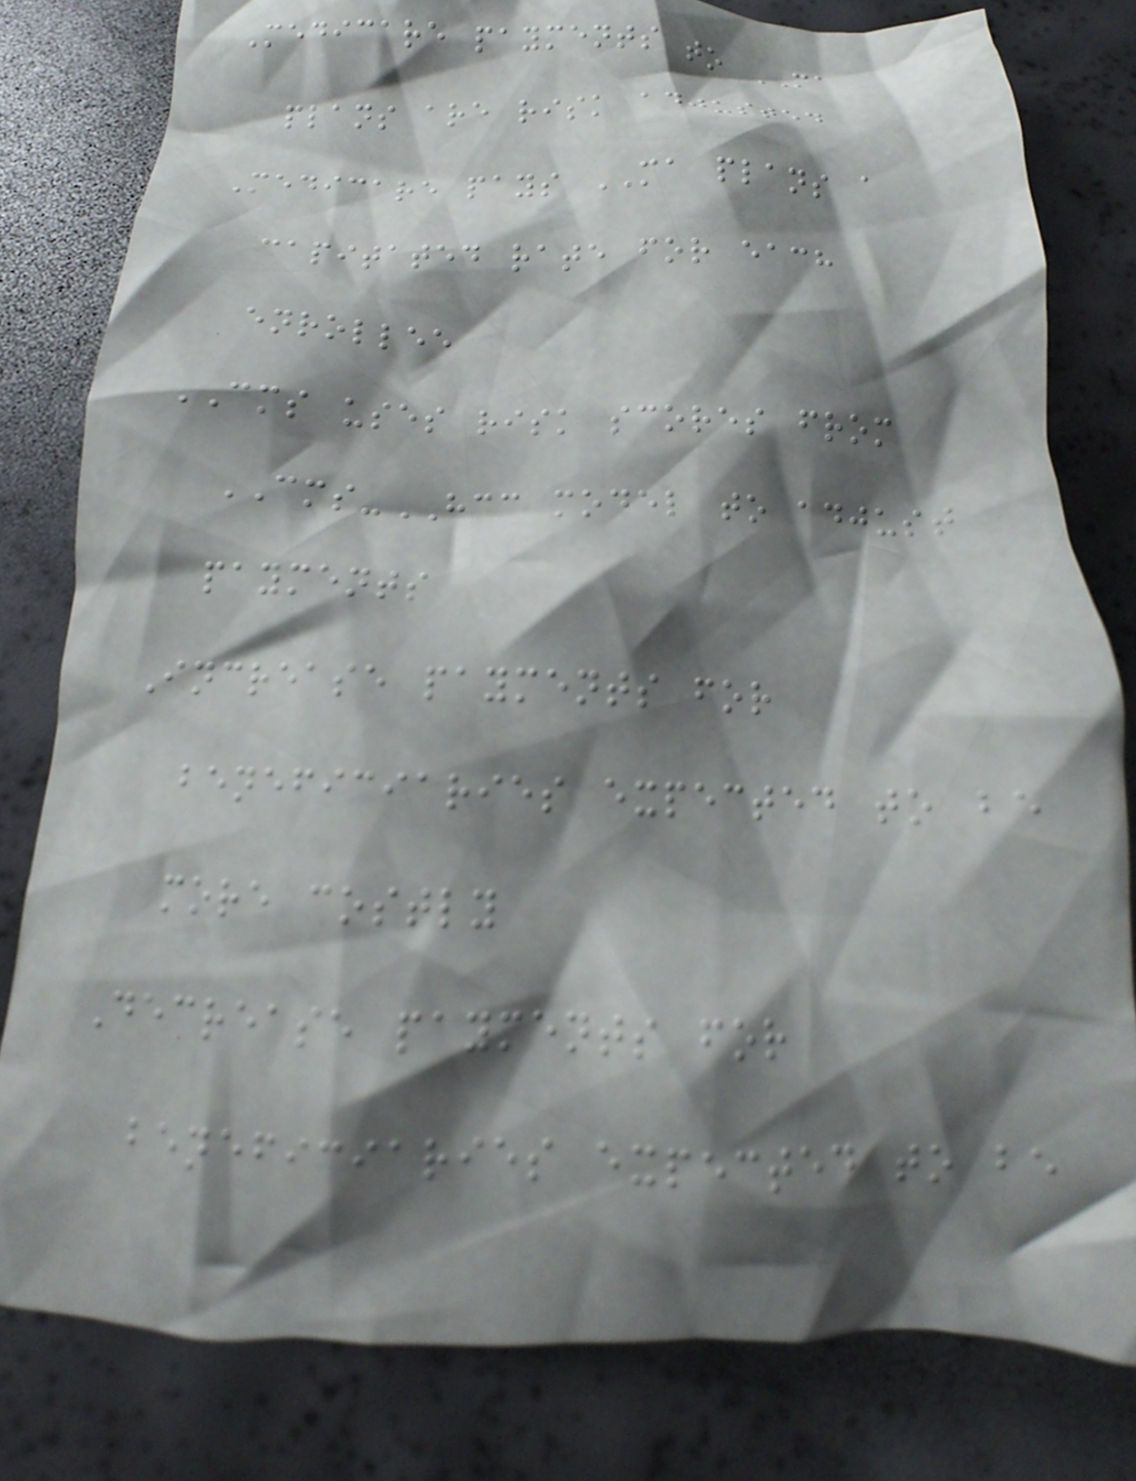Medicare payments to MA
plans are risk adjusted
Medicare pays MA plans a
capitated rate for each
enrollee
CMS uses risk scores from
CMS-HCC model to adjust
payments
Increase payments for
beneficiaries expected to be
more costly
Decrease payments for
beneficiaries expected to be
